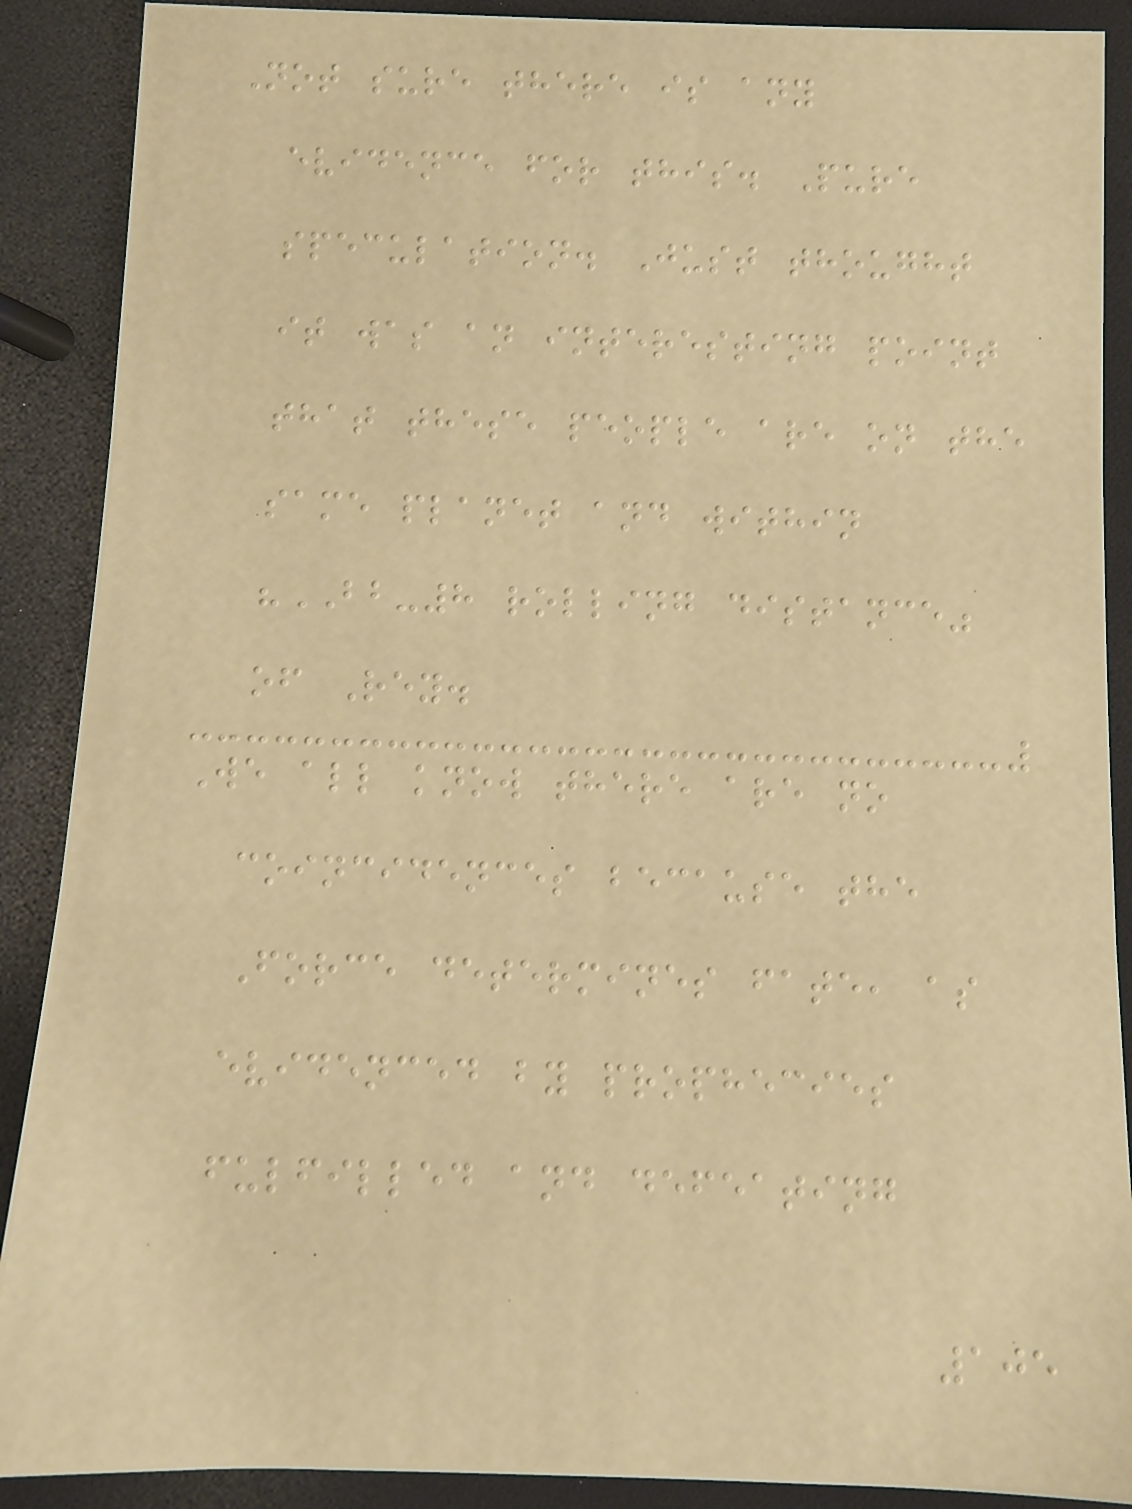Not sure there is any
evidence for this. Pure
speculation. Just thought
it was an interesting point
that these people are on the
same planet and within
"BB-8 rolling distance"
of Rey.
We all know there are no
coincidences because the
Force determines fate, as
evidenced by prophecies
fulfilled and defeating
105
